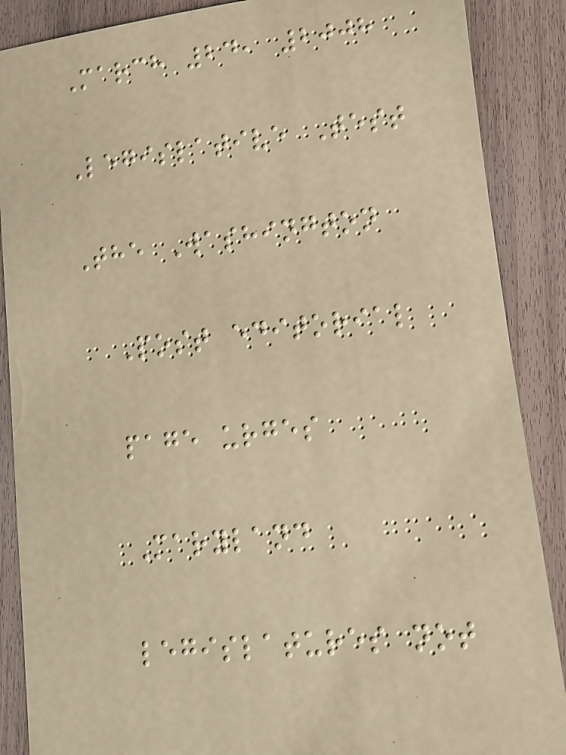March 24, 2008
Legislative Test
The Washington
Post editorial
page urges
Maryland
legislatures not
